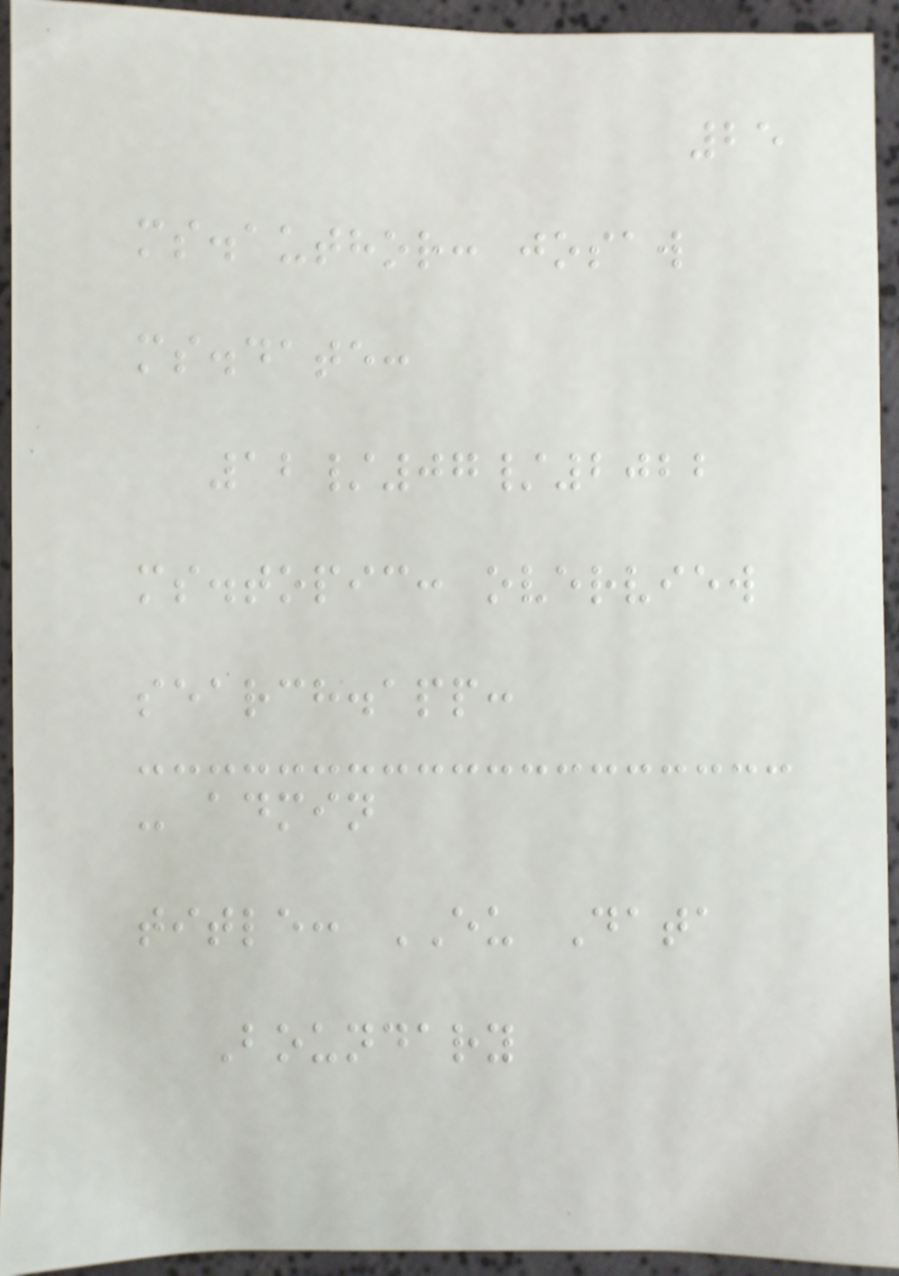25
ms.author: josaw
ms.date:
12/07/2022
ms.topic: overview
search.app:
- admin
title: EU Data
Boundary
